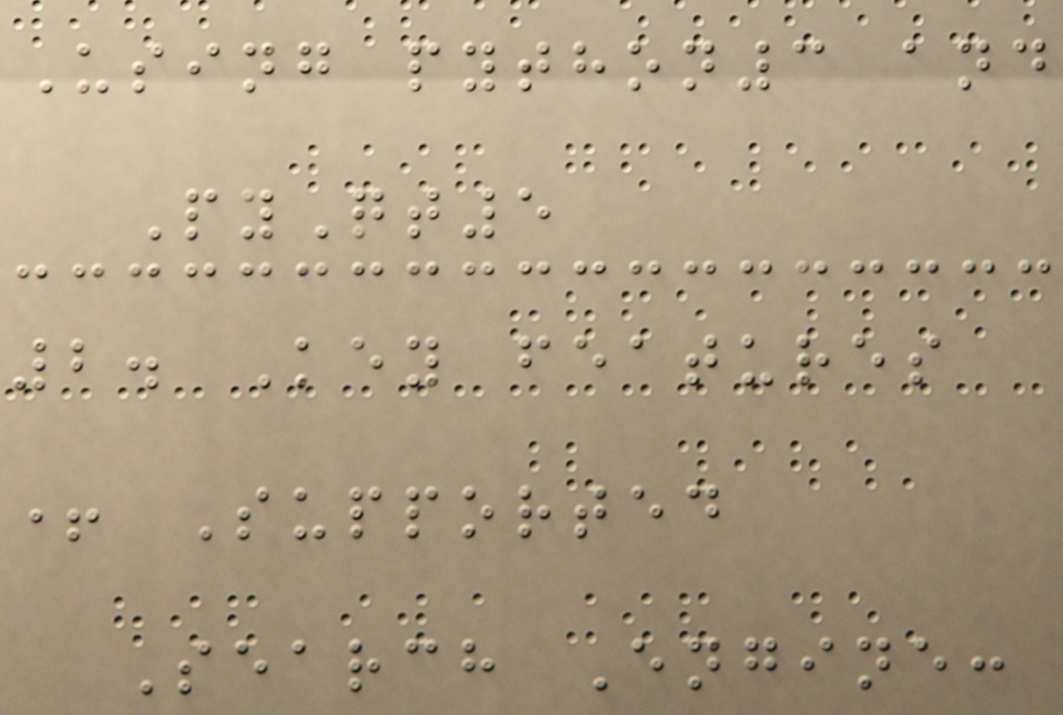Using python3 and
PyQt5
2. Key features
+ Supported
Search Engine:
